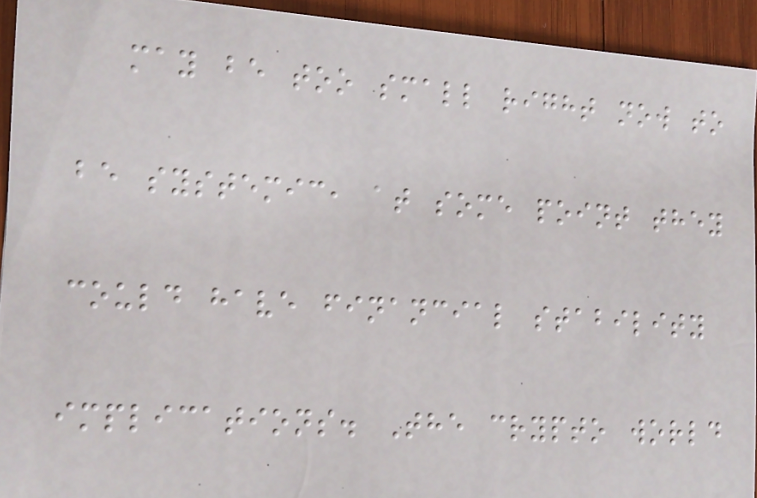may be too small right now to
be systemic, at some point they
could have financial stability
implications. The crypto world
